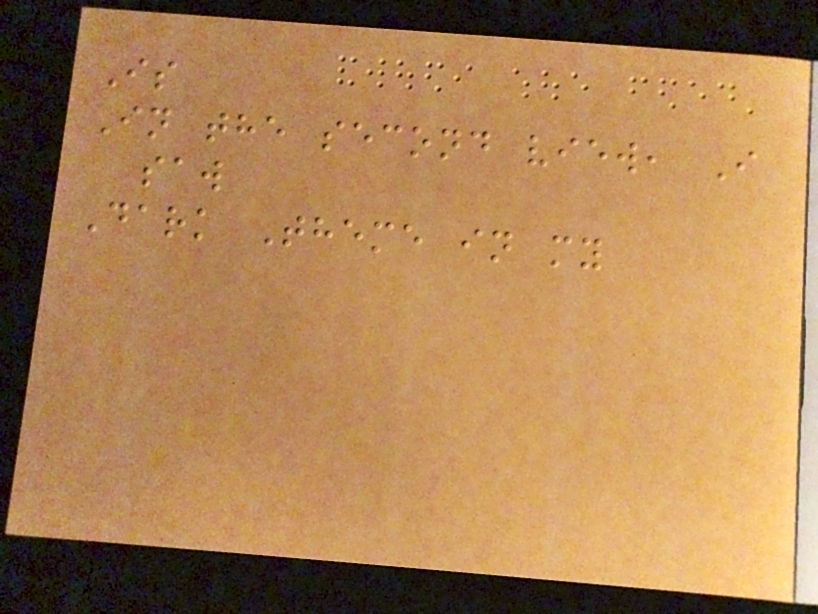Is
In the second view, I
saw
Dark Theme in my
